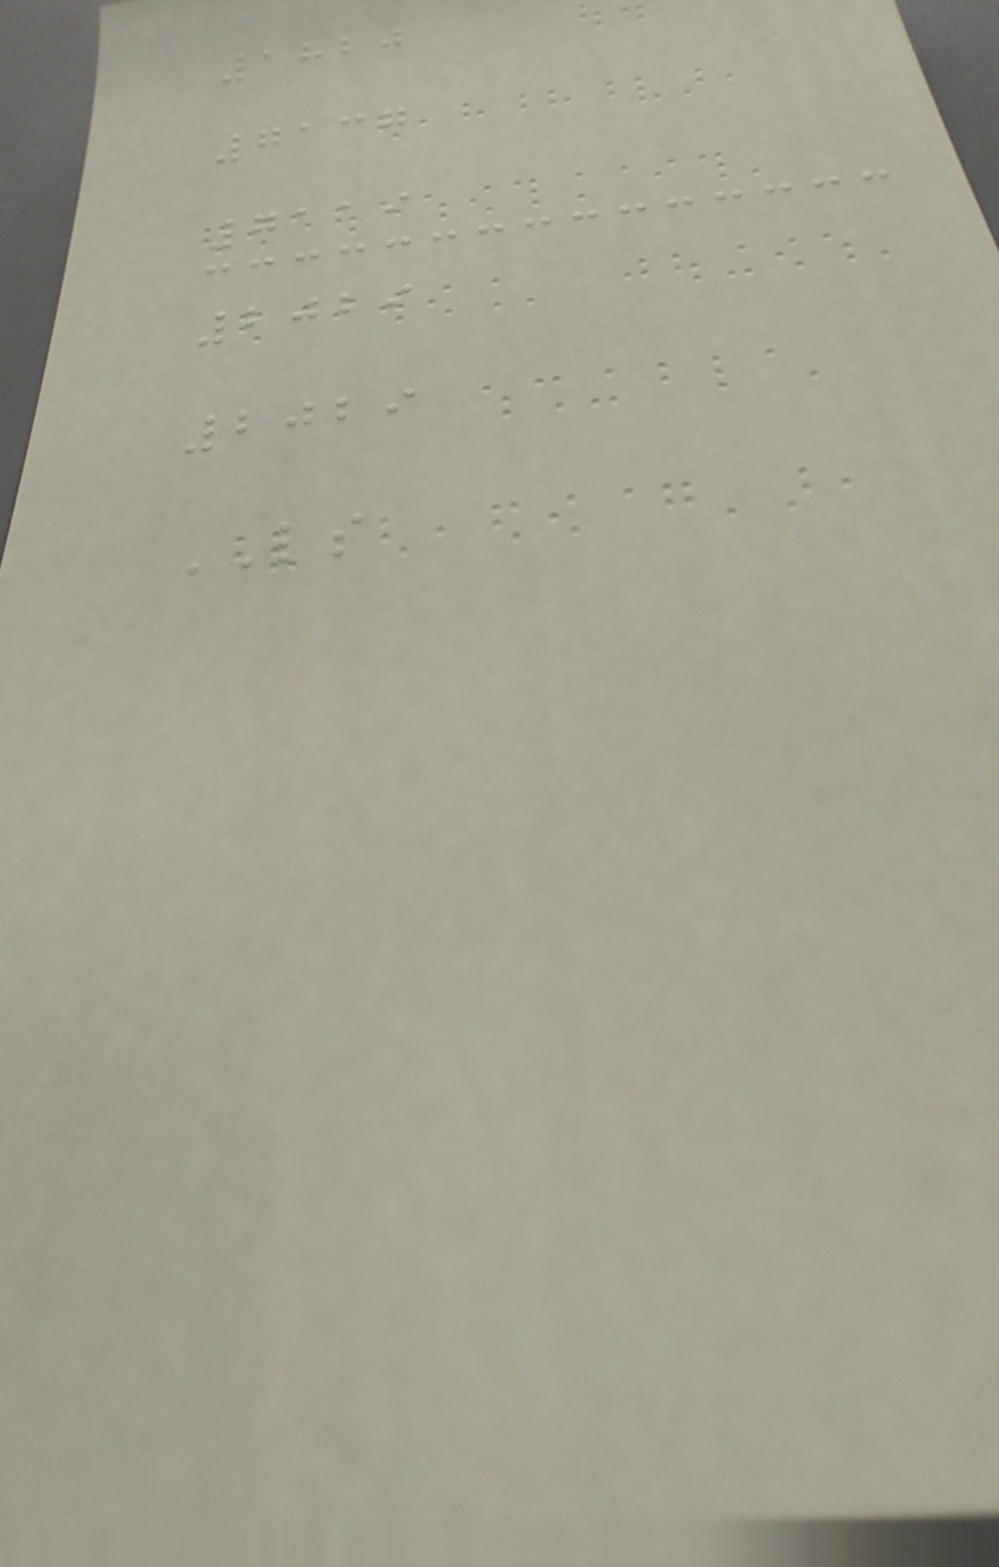1820
7137
7119
2029
2029
LS
